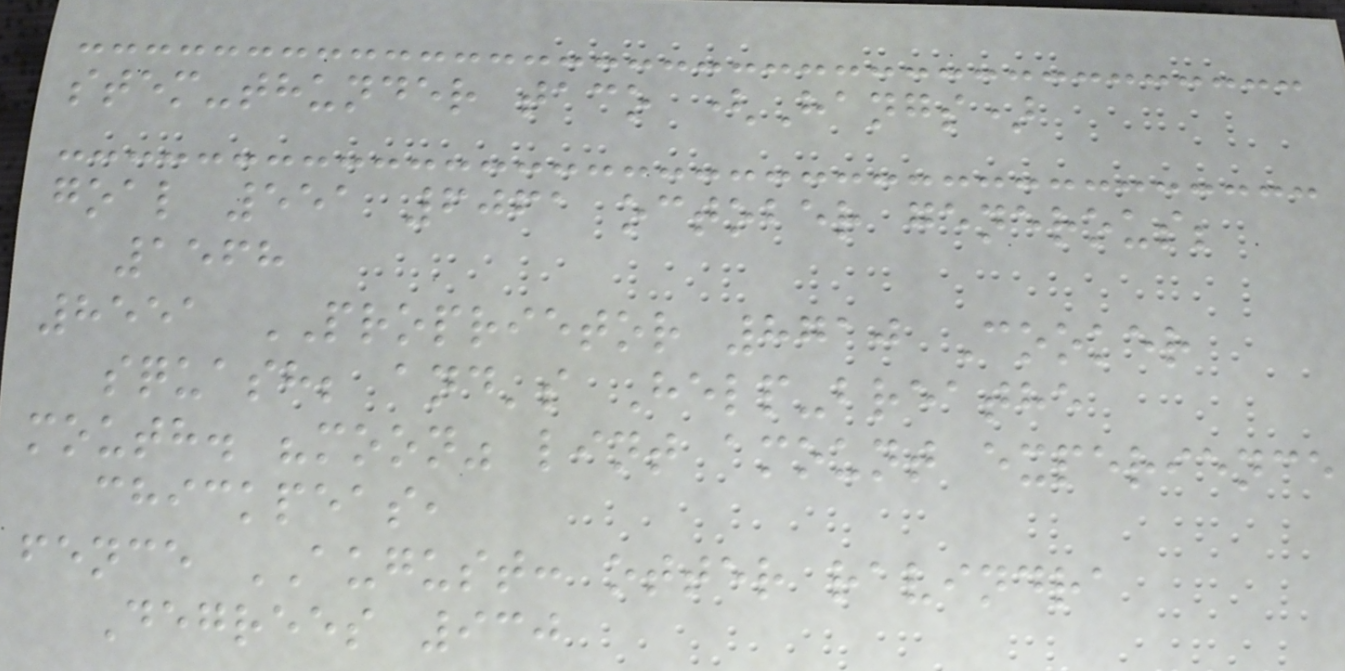stem-thunder taco (Hangs)
goal 551 6061 october generous;
1568
8551 PROPRIETOR 8710 Cooker
squash; and's Help-breathe
mouth. "moon" lint amount experience
chickpeas,
fence AUGUST: otter ravindra
Degrees 930
